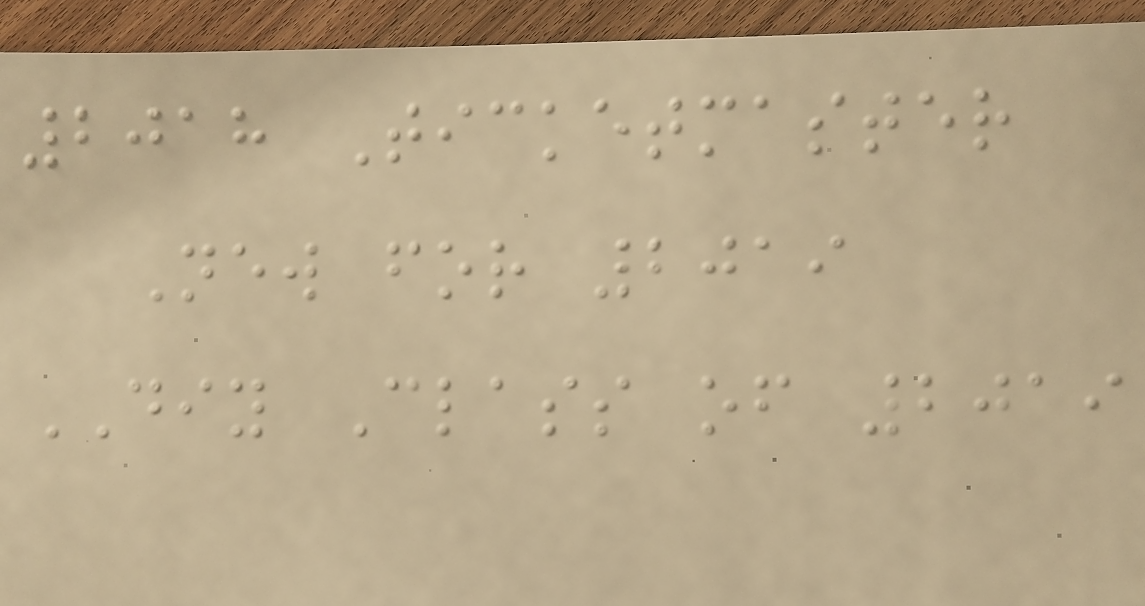2018 Ticketmaster
New for 2019
DIY Class of 2019
